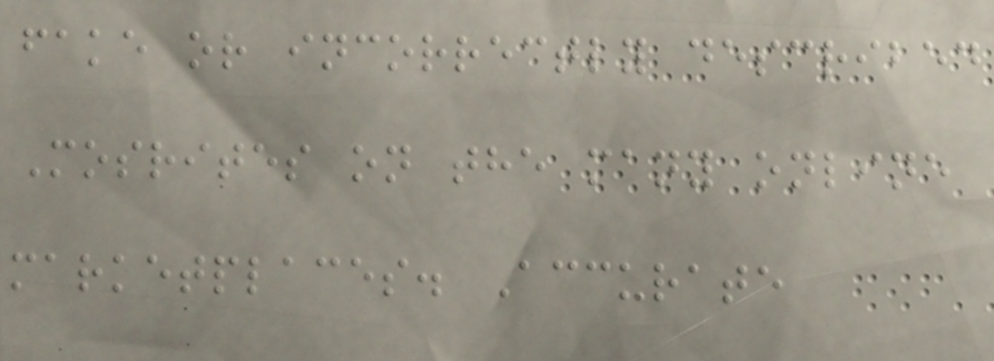fake or incorrectly described
Mosrites on the many online
marketplaces. Accurate
